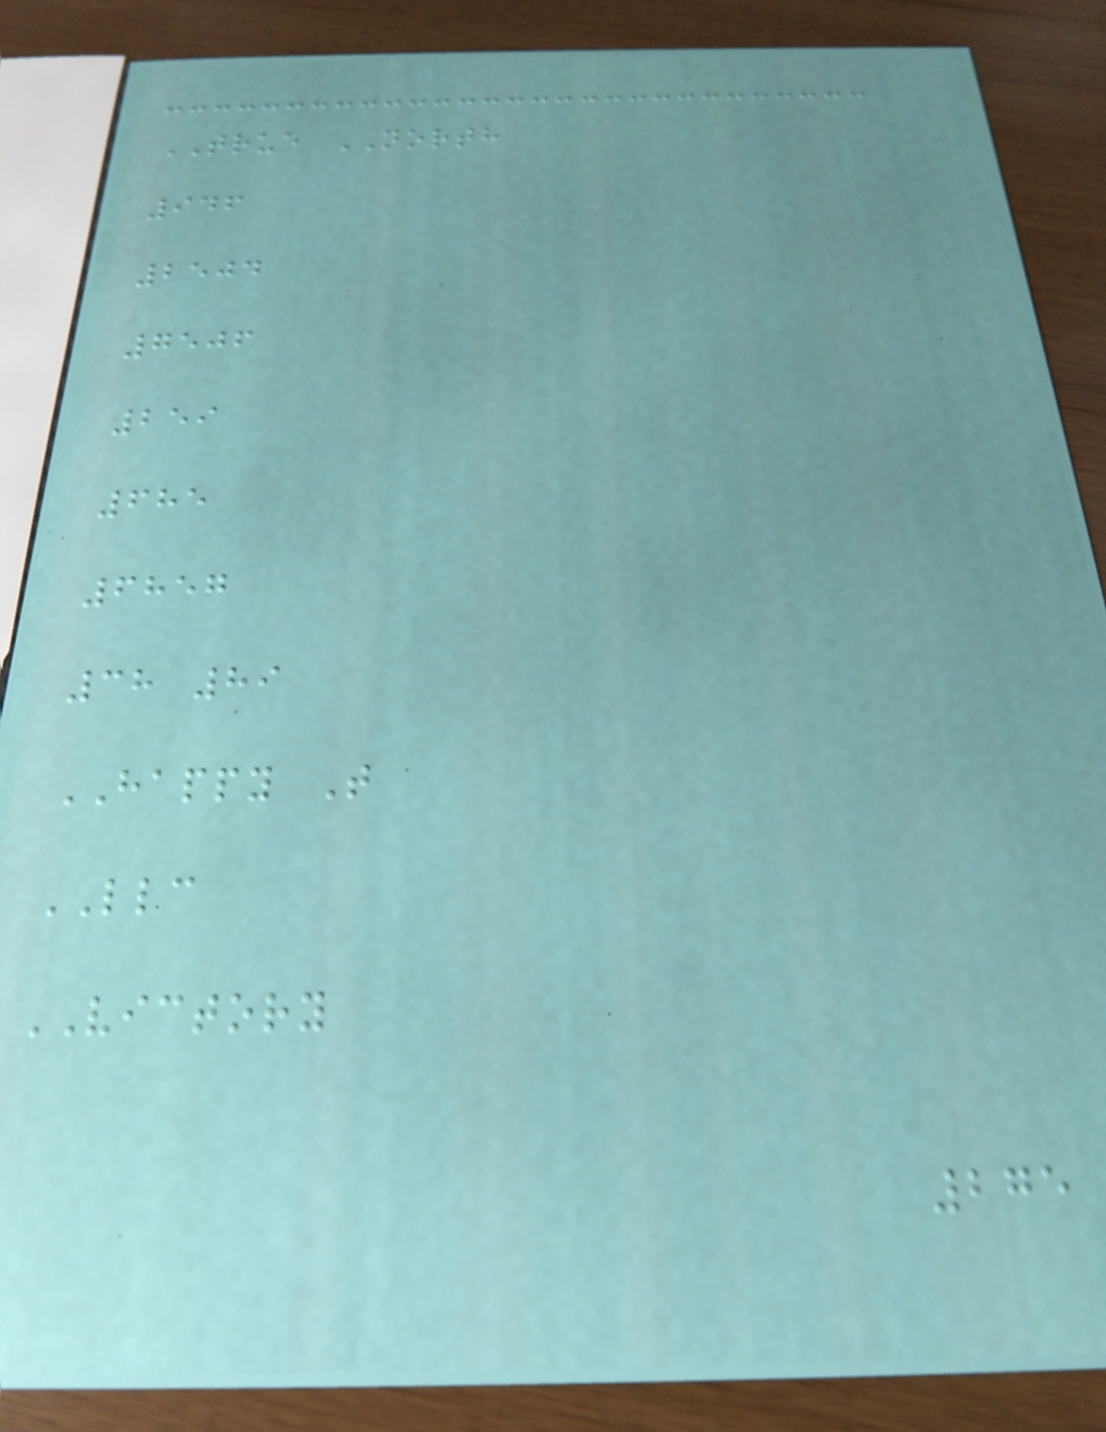TRUE NORTH
946
2504
7506
259
685
6857
38 89
HAPPY T
LLC
VICTORY
275
